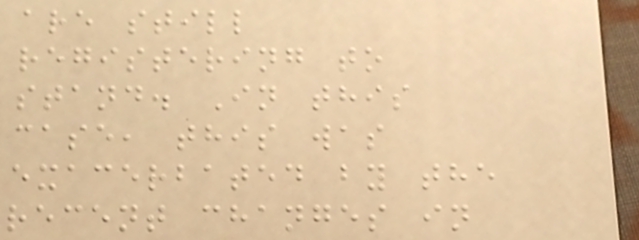are still
registering to
stand. In this
case, this was
exacerbated by the
recent changes in
